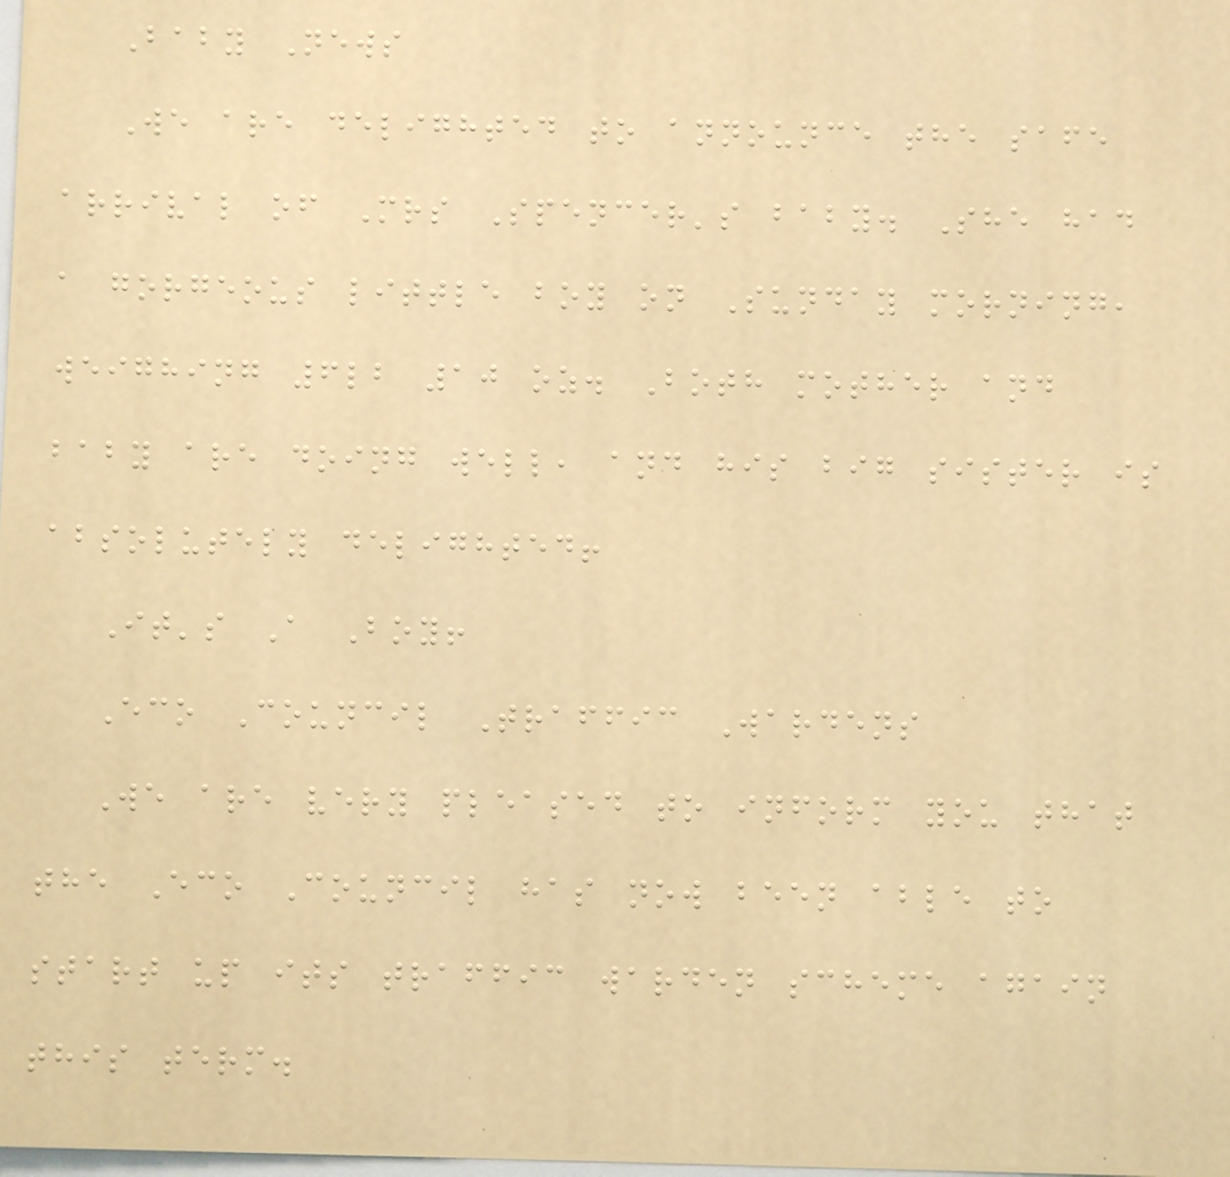Baby News
We are delighted to announce the safe
arrival of Mrs Spencer's baby. She had
a gorgeous little boy on Sunday morning,
weighing 6lb 10 oz. Both mother and
baby are doing well, and his big sister is
absolutely delighted!
It's A Boy!
Eco Council Traffic Wardens
We are very pleased to inform you that
the Eco Council has now been able to
start up its traffic warden scheme again
this term.
